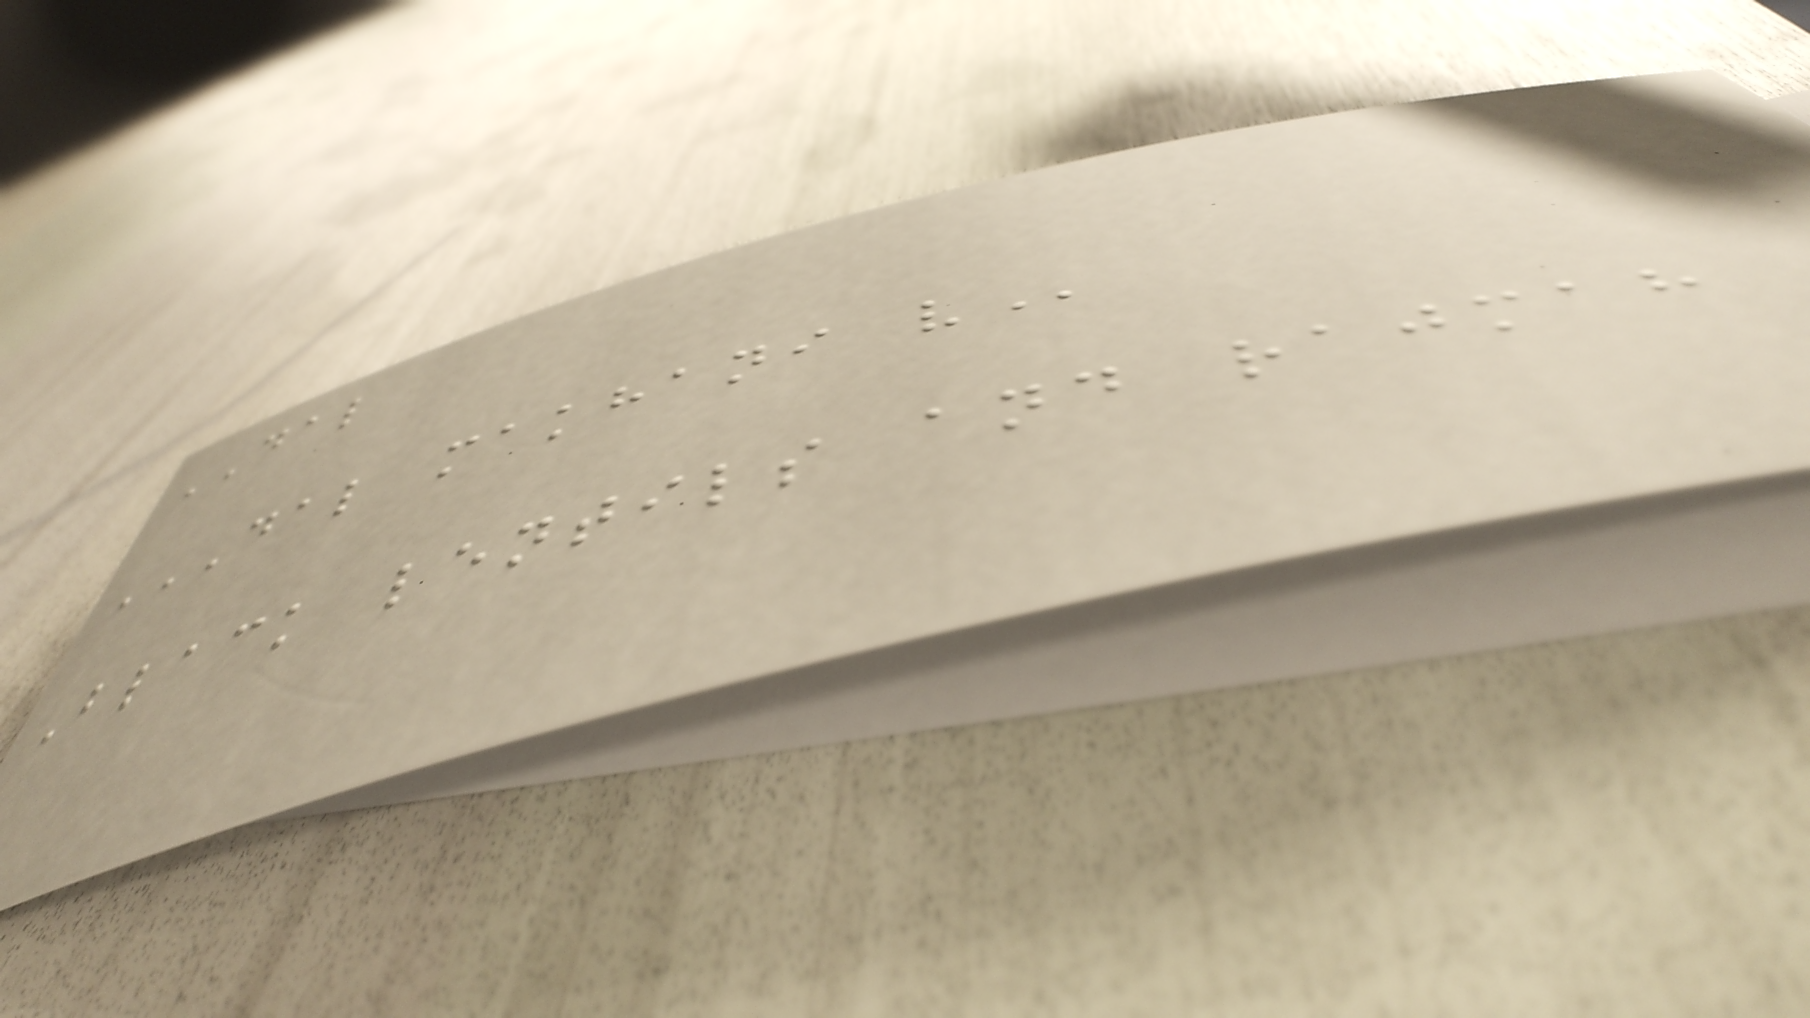DAL
DAL MAKHANI V
Black lentils and rajmah
